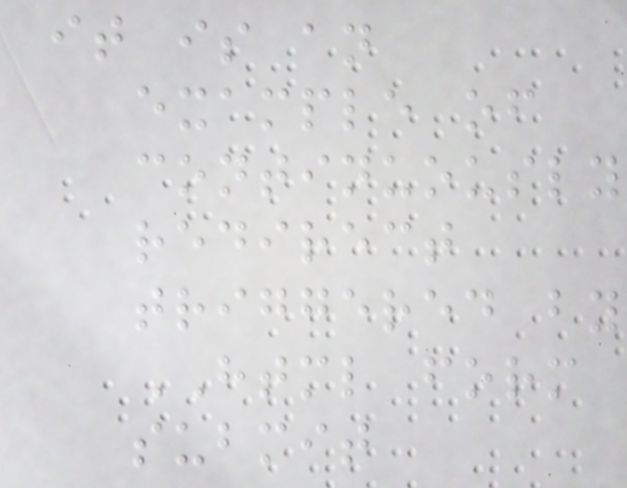it is an
example of
continuously
redirect
triggered by
HTML form
submit
